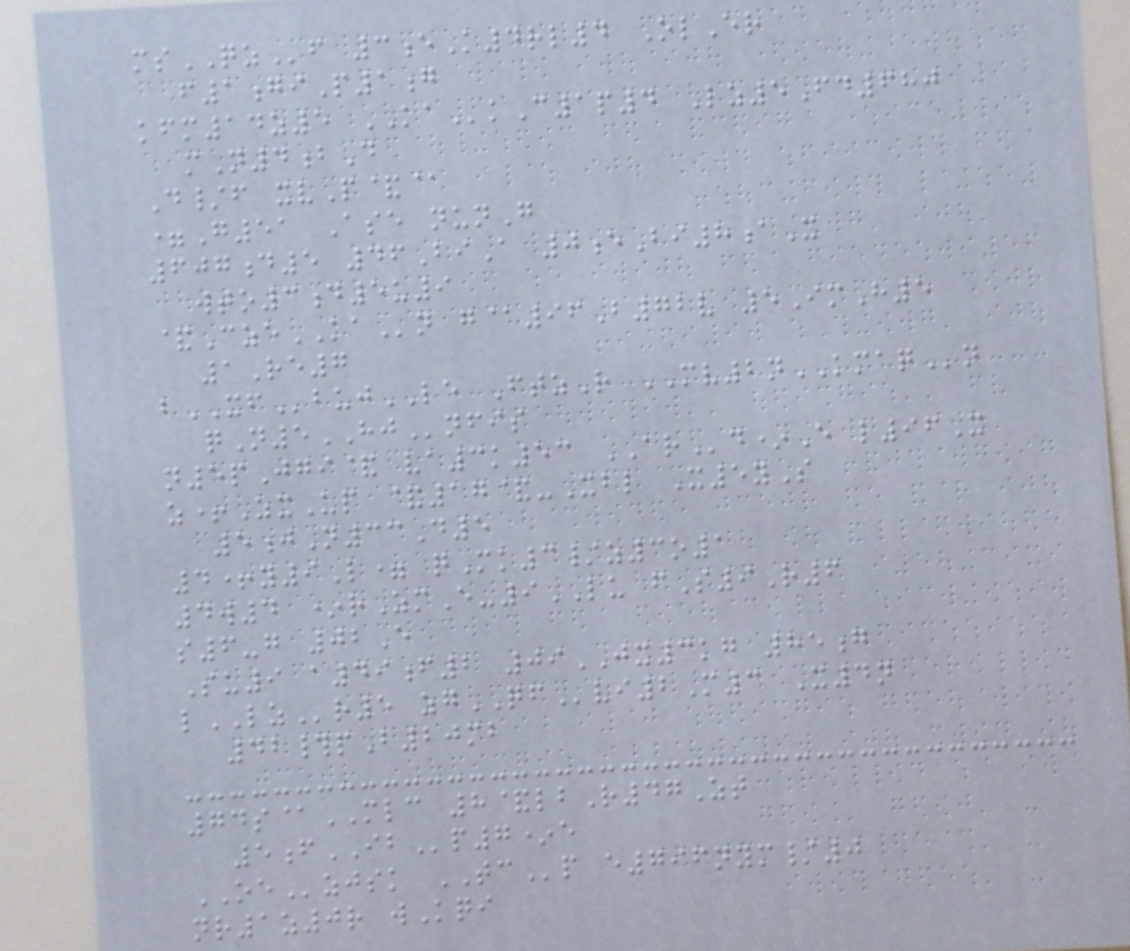msQZf 3eK4rl4 OlEr
f1giP1g
kfm14z5 KAkC1p4 Lz5Fd680
mN4bD
D/f xvP&@
=G51 Ase nunG
607d5 46BiA 0eBi8aX
wto3d5u9
&CzeKAn g@96B72v 5ImH5
1Re7
bXFbujLE FtzR MV2nKMAQn
qN5HJnfis
n5pJgi& va3k53 ARd*E l96X
z+ZxUp &17&-Xbl X5yS
5jN33D5
4+y9L= qMk3/z3o1
4w4 *rZmE-9LU fS9R6
s6-g 02E
Su9 a49f2 09JX3kg 85g
lLZr5 zgQFvi2M3 X4n
42#pB20mb
74s@MLC 8&lbR47Zt
5fIBp7*e
OEzjsk TCp e796nym/0
nr1z0r wKqi
